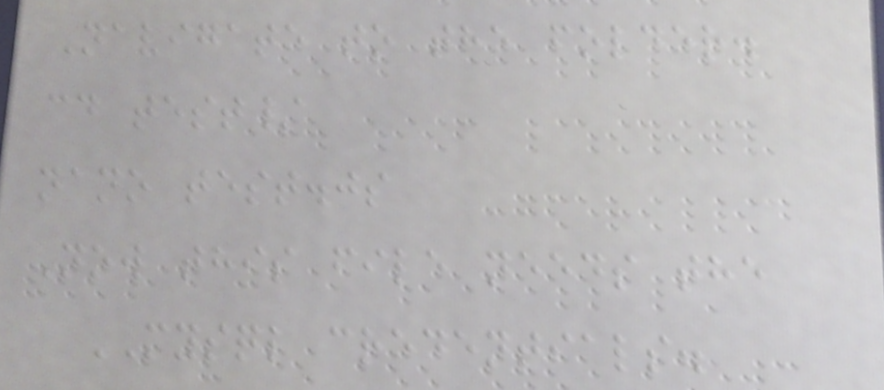Navigate to the folder.
cd test/
nano test.js
Now this file needs the
MYSQL credentials.
